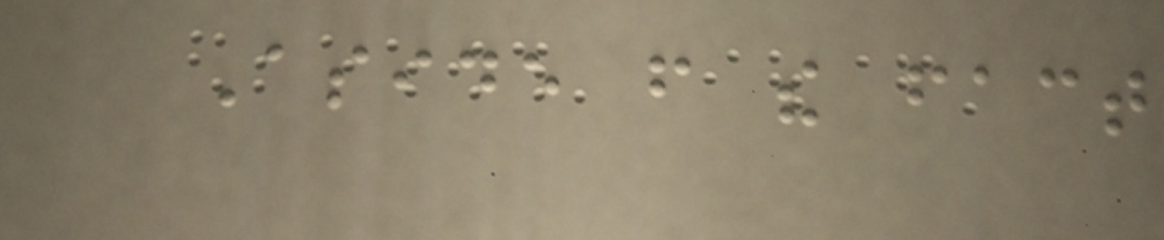Aside from the fact
